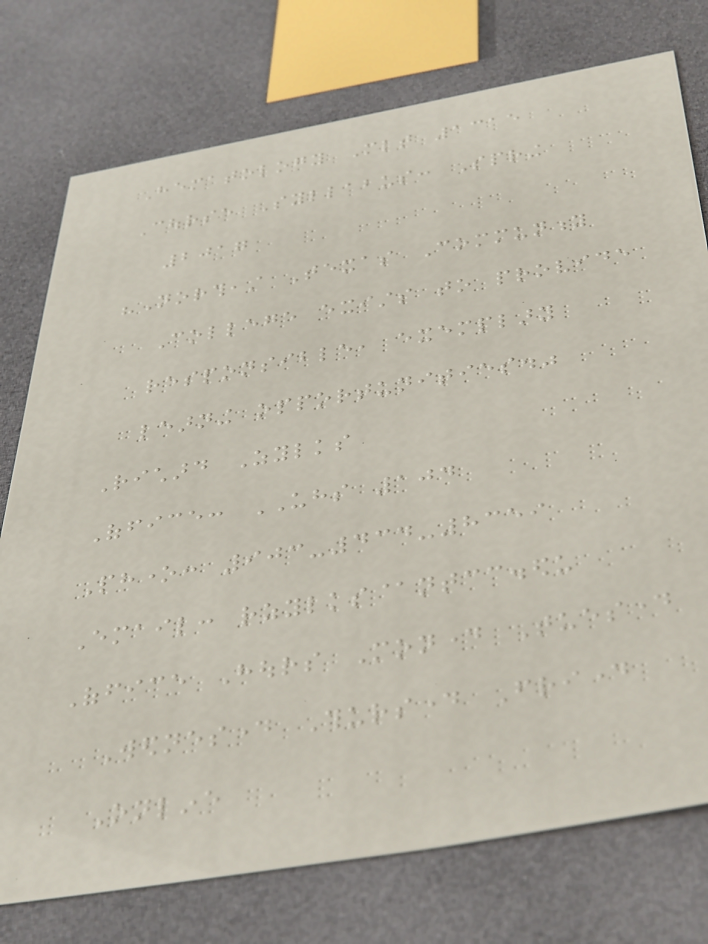Hematology Mlt 1315
Course Syllabus: Spring
2017
"Northeast Texas Community
College exists to provide
responsible, exemplary
learning opportunities."
Richard Zylks
Office: UHS 104
Phone: 903-434-8359
Email: rzylks@ntcc.edu
Office Hours Monday Tuesday
Wednesday Thursday Friday
Online
